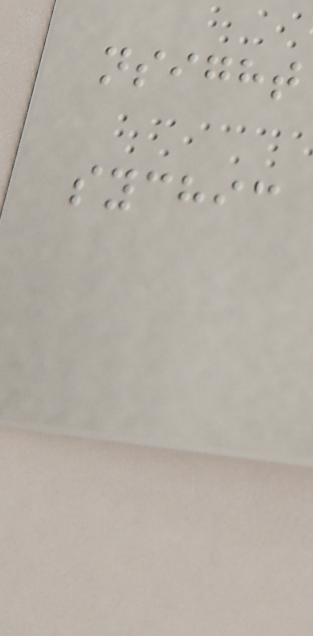nsight
sychic
